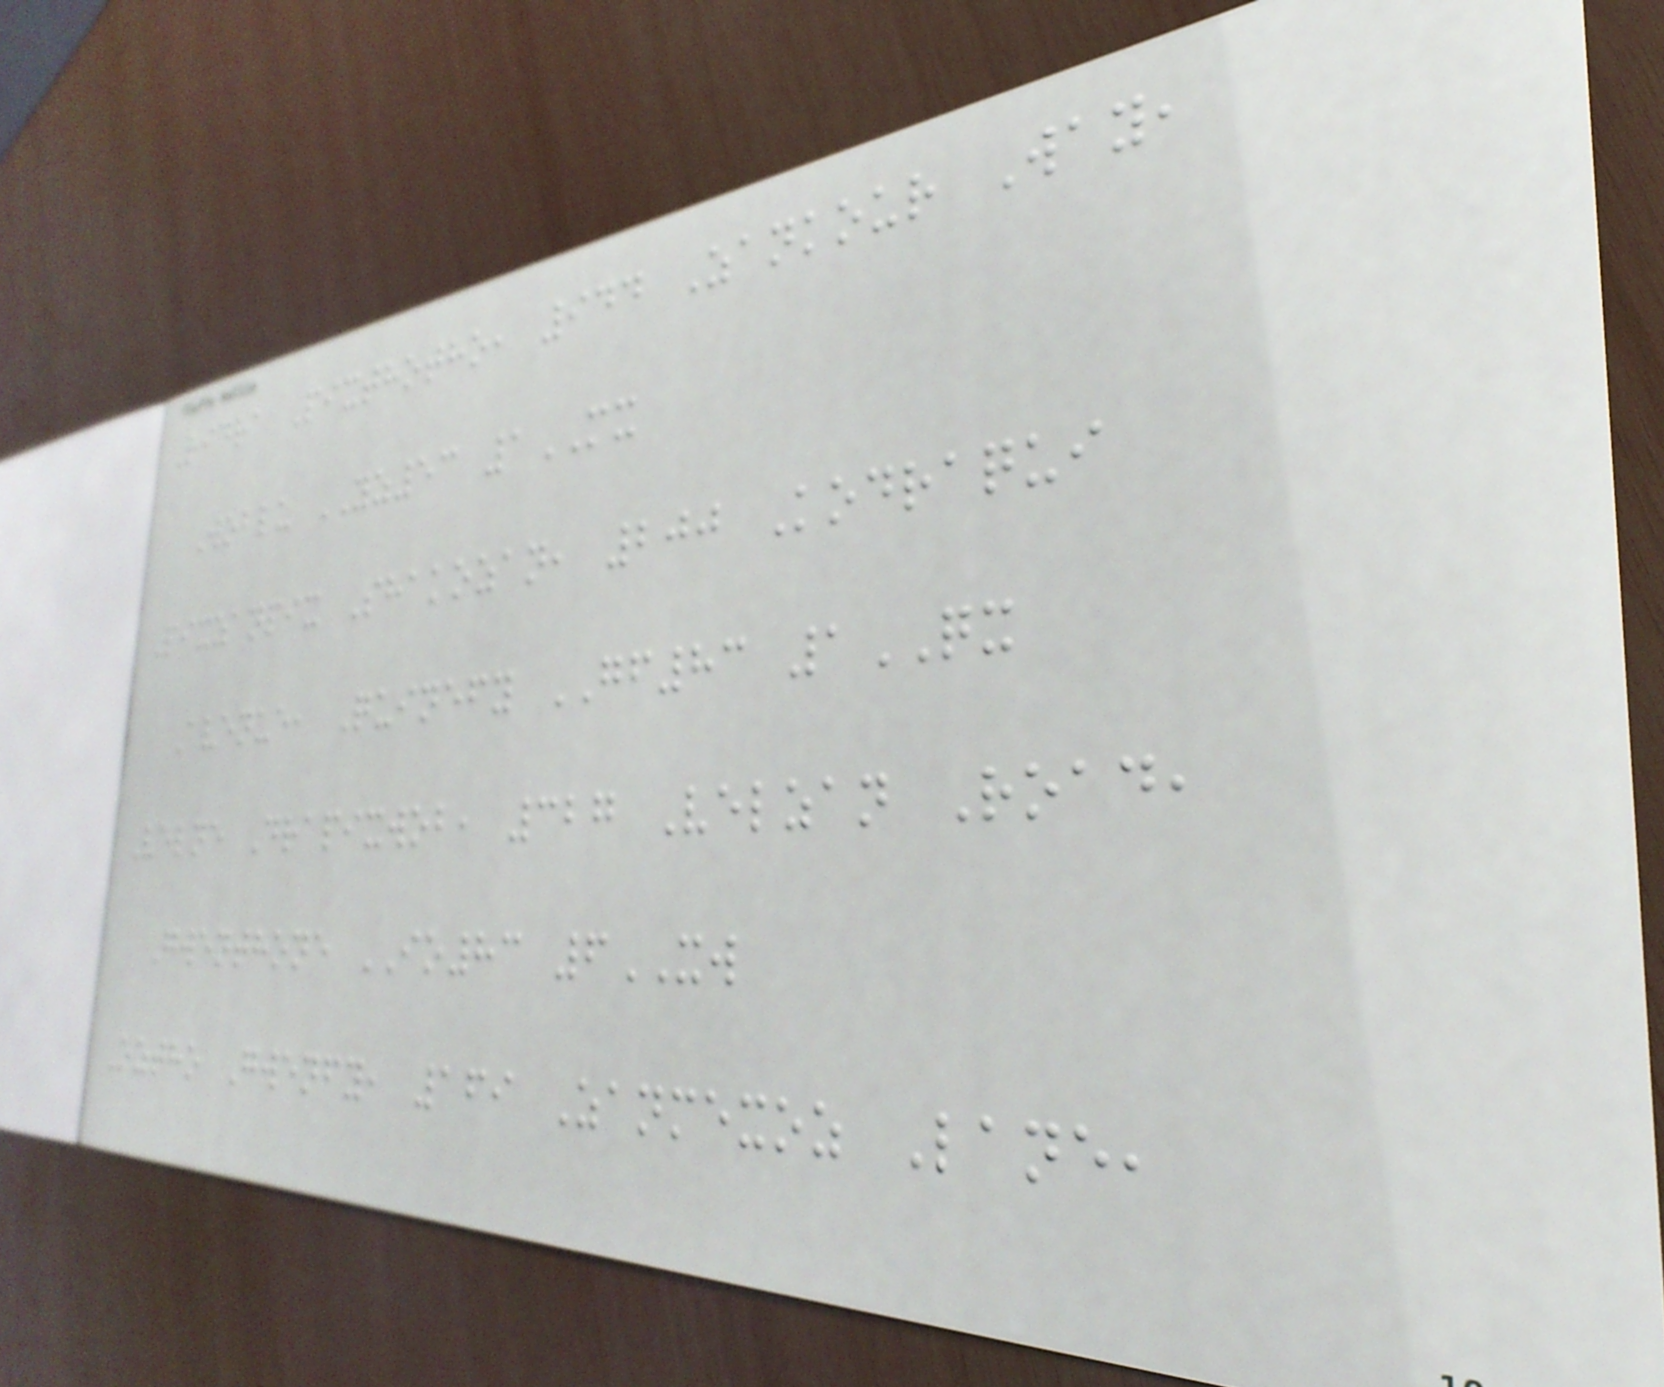Ridra Pixthotho, 944 Zankour Way,
Woblu YZ53 1MX
Pixzanpix Shakozan, 200 Kodraqui
Avenue, Quinefy GF83 1QX
Velne Drapixwob, 327 Velzan Road,
Gwenthone IO83 6XW
Oztho Gwenfy, 169 Zanmexoz Lane,
